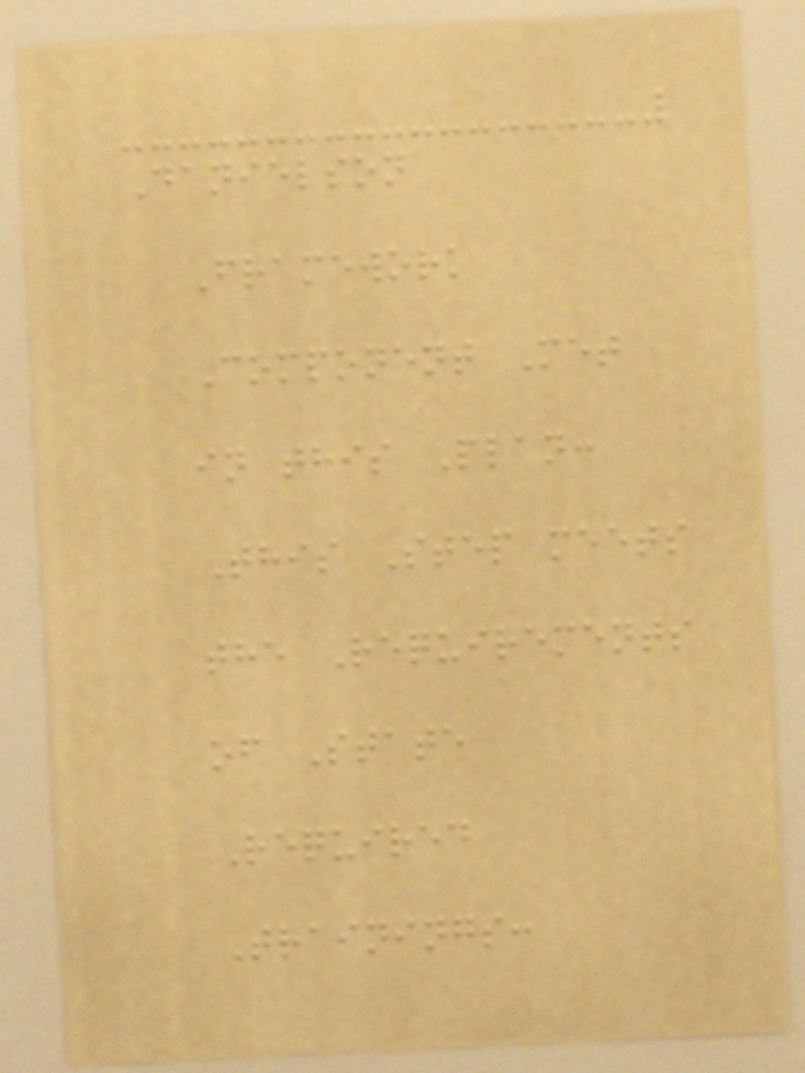Danielson
Framework
Component Met
in this Plan:
This Step meets
the Requirements
of State
Required
Trainings:
